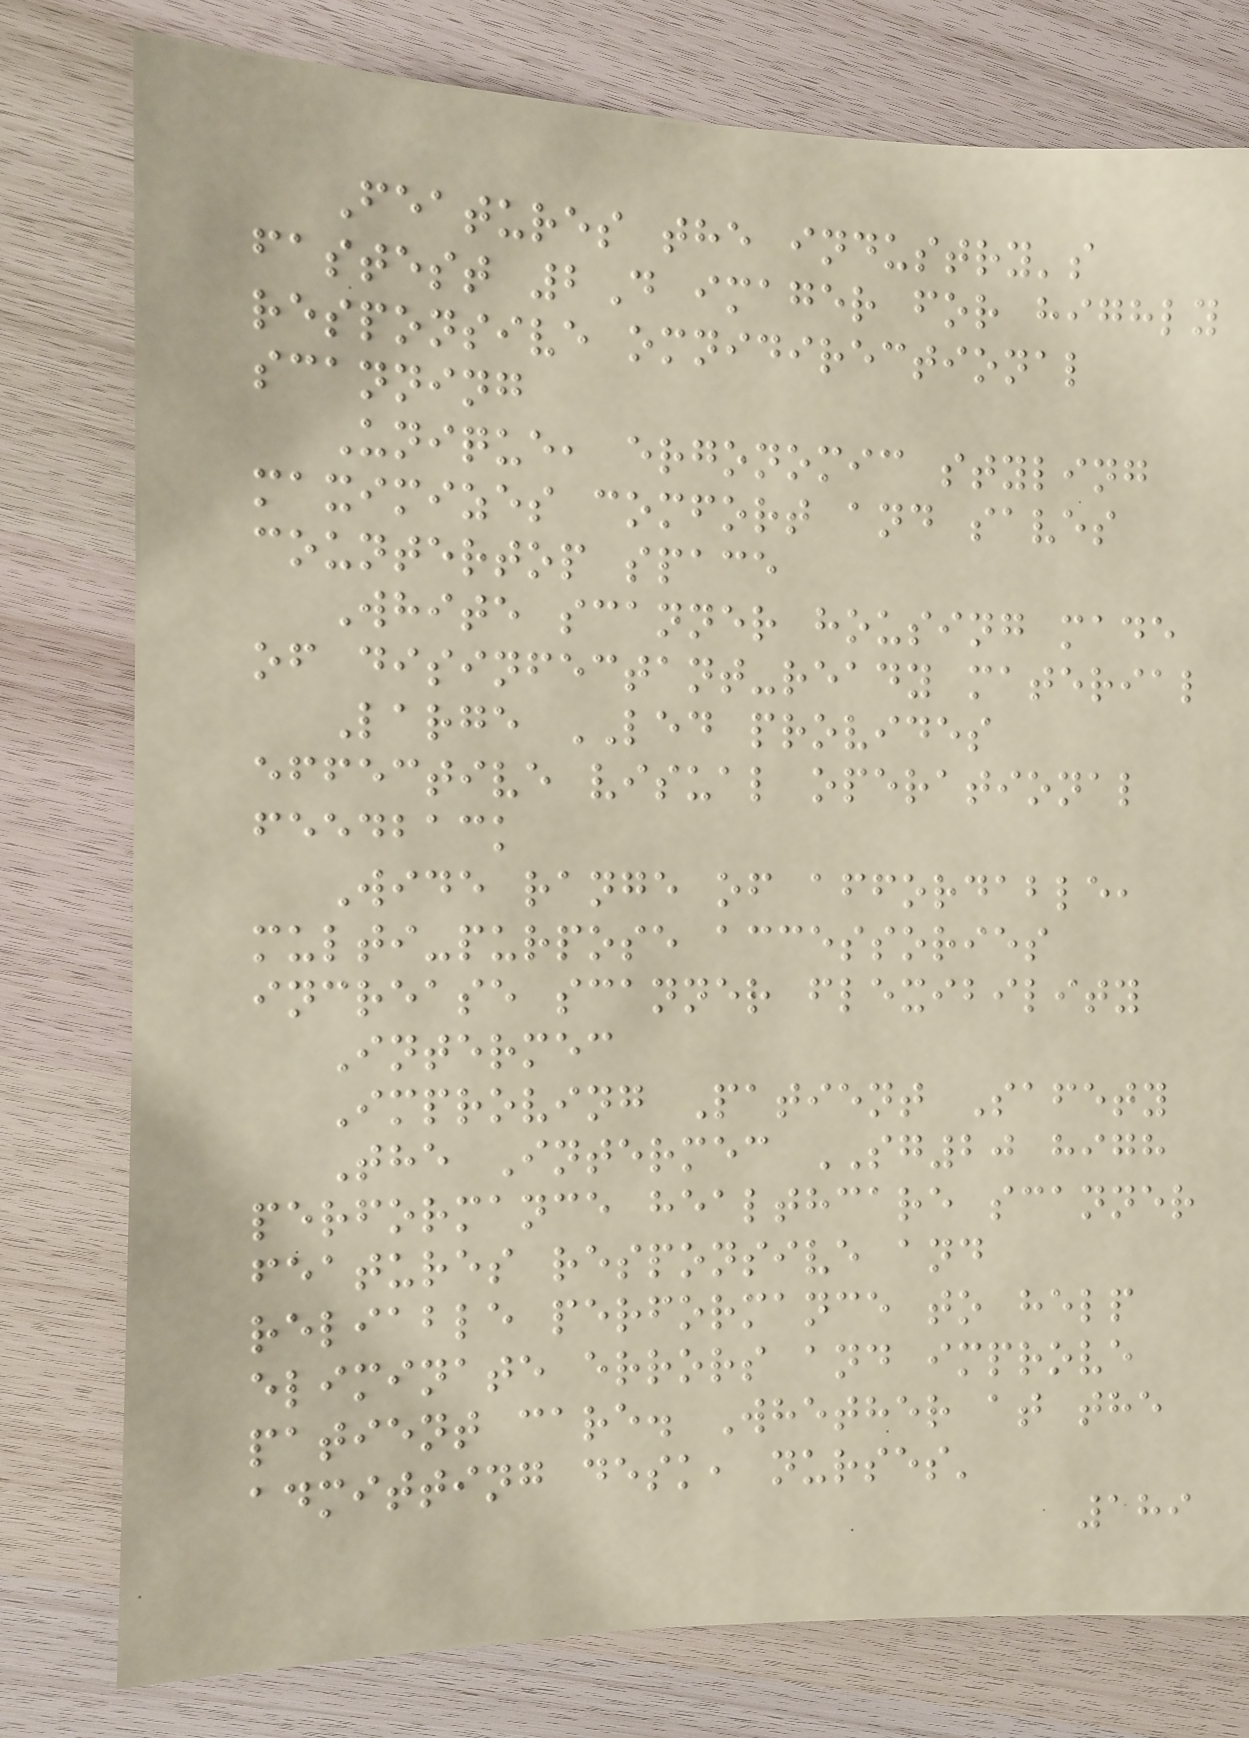Features the industry's
fastest 2D imager for highly
responsive omnidirectional
scanning
Unique, ergonomic styling
maximizes comfort and saves
countertop space
White scanner housing made
of disinfectant-ready material
Large LED provides
effective visual operational
feedback
Wide range of affordable,
multi-purpose accessories
increase scanner flexibility
Intermec
Improving Patient Safety
The Intermec SG20 high
performance healthcare scanner
features responsive and
reliable performance to help
eliminate errors and improve
patient care. Whether at the
admitting desk, nurses'
189
